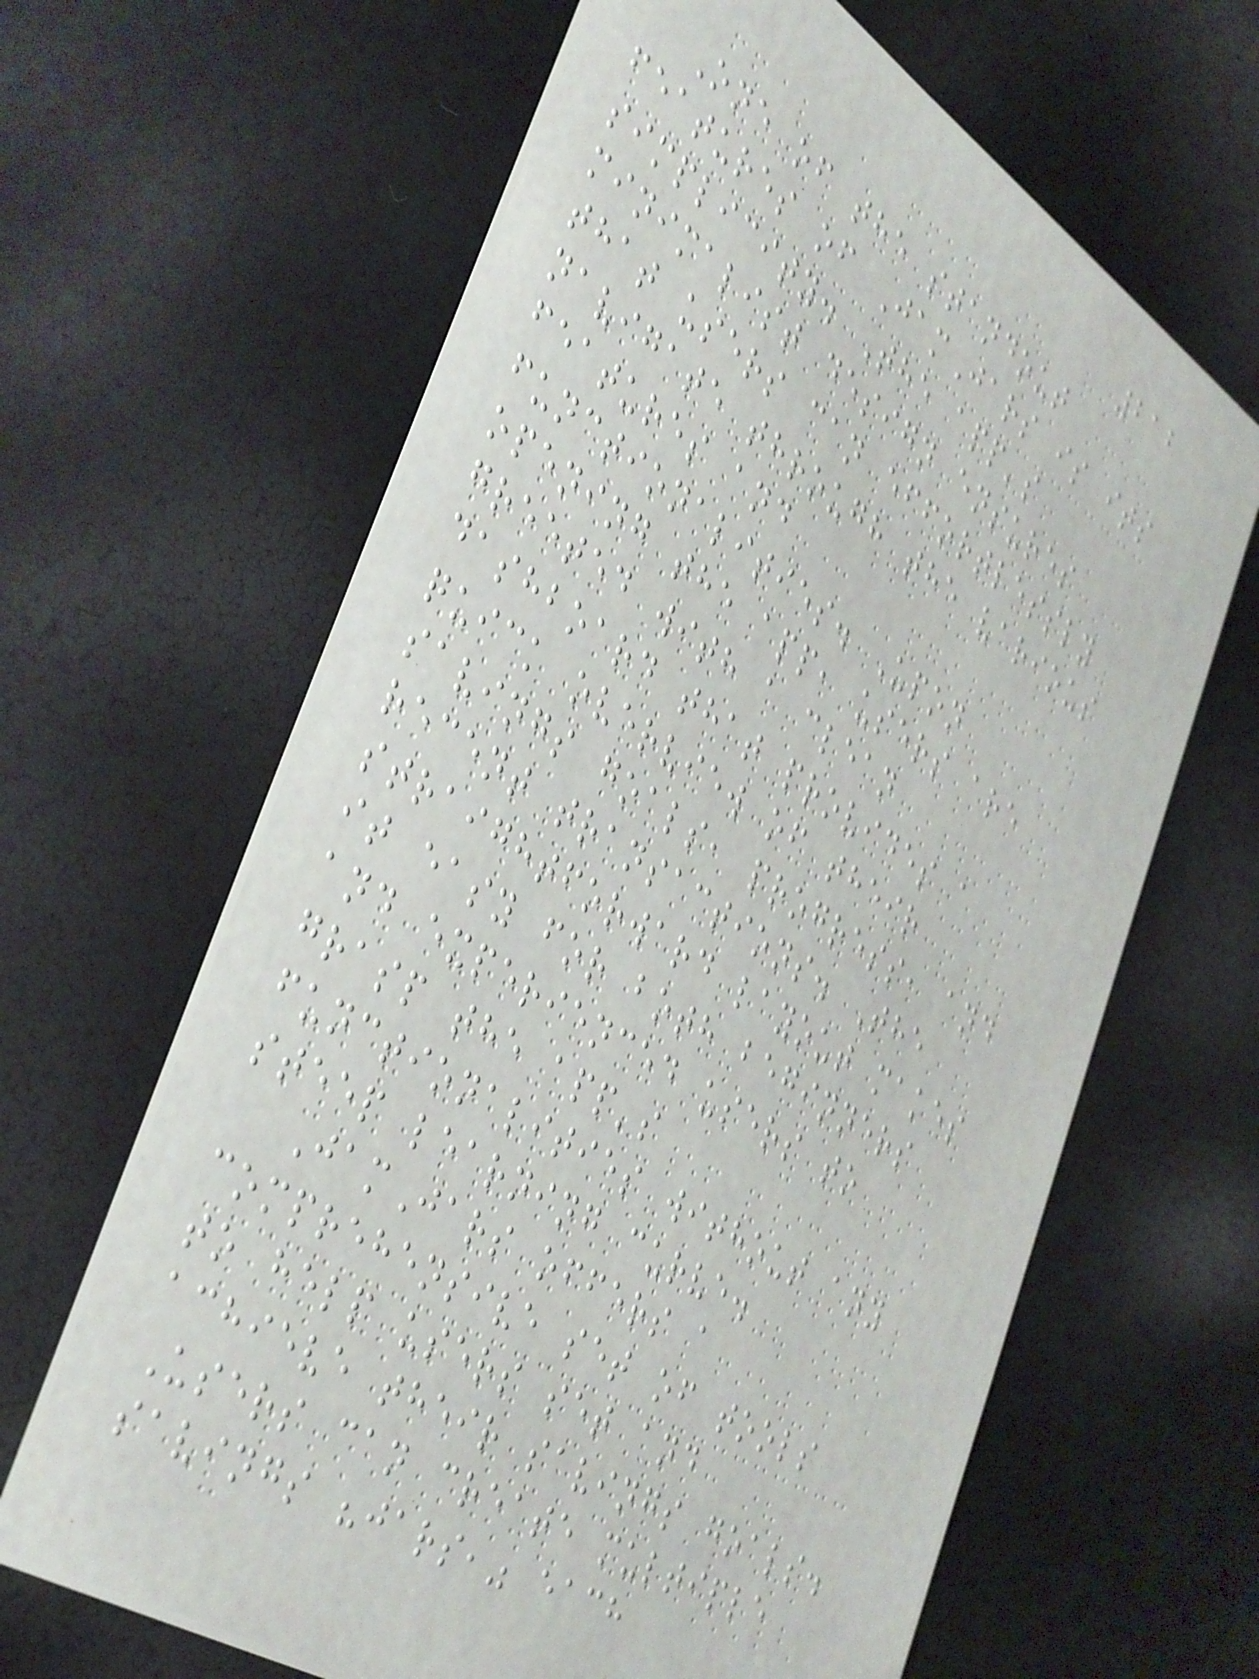212
One of the standout
features of JamJars is its
simplicity. The app's
minimalist design ensures
that users can effortlessly
navigate through the various
features and
functionalities. Upon
opening the app, users are
greeted with a clean
dashboard that provides a
quick overview of their
savings goals, progress, and
recent transactions. The
straightforward layout makes
it easy for both beginners
and experienced users to
grasp the app's
functionalities without any
steep learning curve.
JamJars offers a
comprehensive set of tools
to help users set and
achieve their savings goals.
Users can create multiple
savings "jars," each
